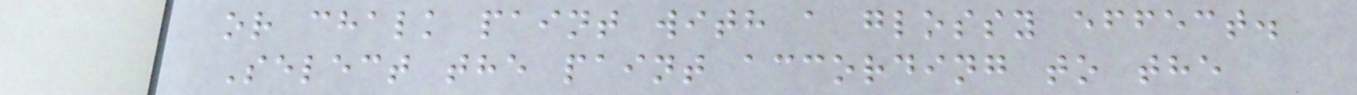or chalk paint with a glossy effect.
Select the paint according to the
